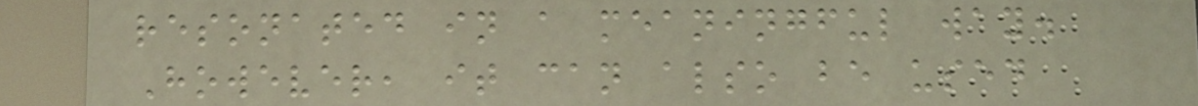resonated in a meaningful way.
However, it can also be used
